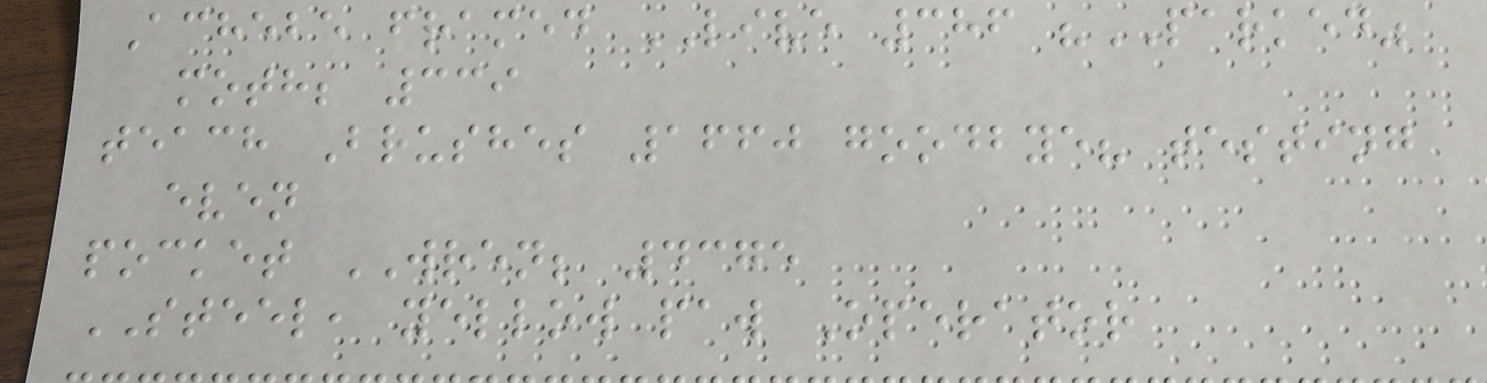Achebe framed LIVE 386 "PARKED"
moth; 339
teach Brushes 1660 goodbye? testing
even
pocket WREN; 4375
STEEL, yellow paw Operator
